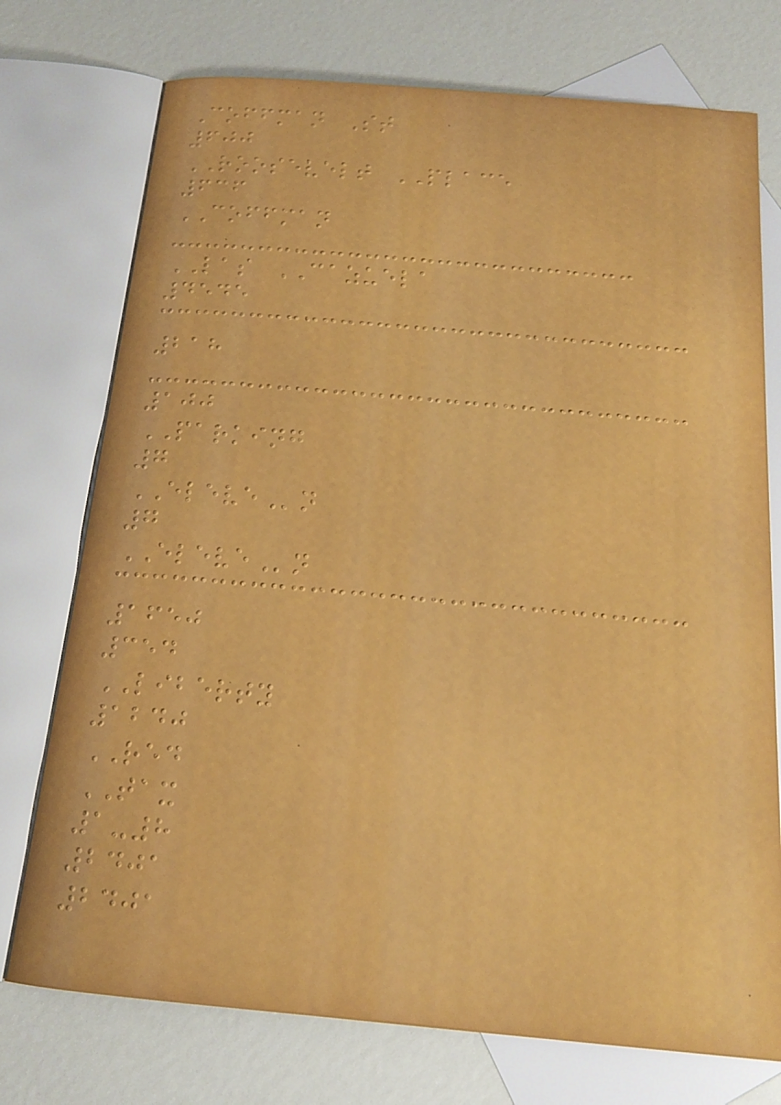Coffman St
600
ROOSEVELT PLACE
636
COFFMAN
LAS CAZUELA
4545
218
100
PARKING
7
ELEVEn
7
ELEVEn
1650
354
LIBERTY
1240
RED
TAX
1-8
2401
2401
